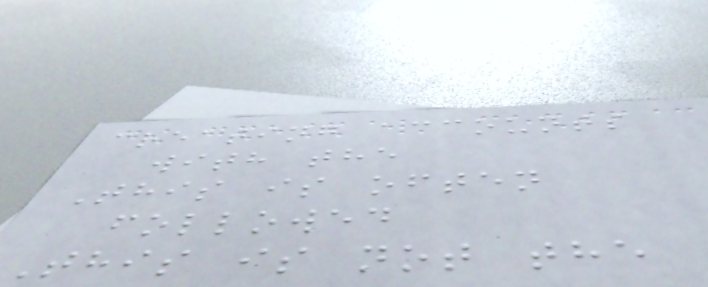creating accounts
with the
This is often
followed
This is not the
